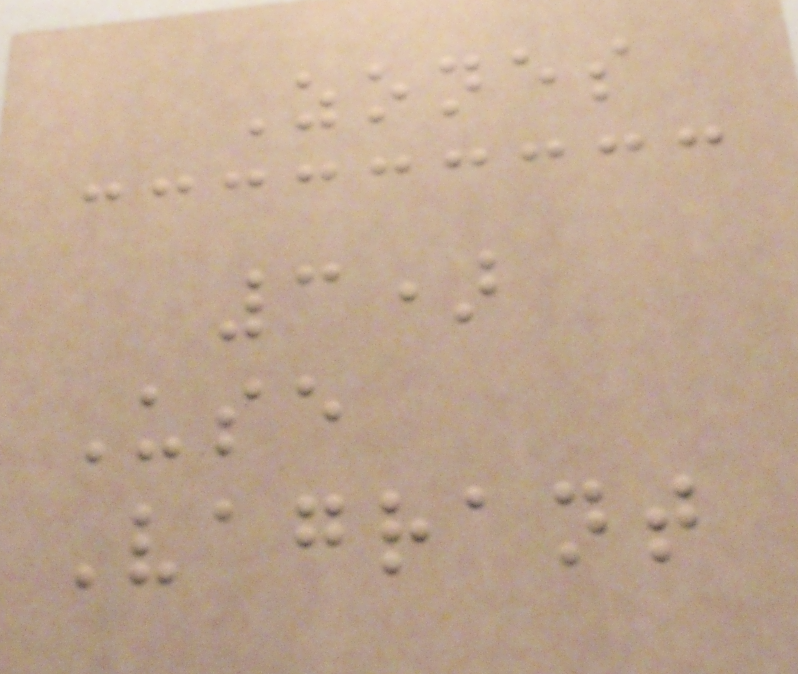Zones
3)
Use
Vagrant
